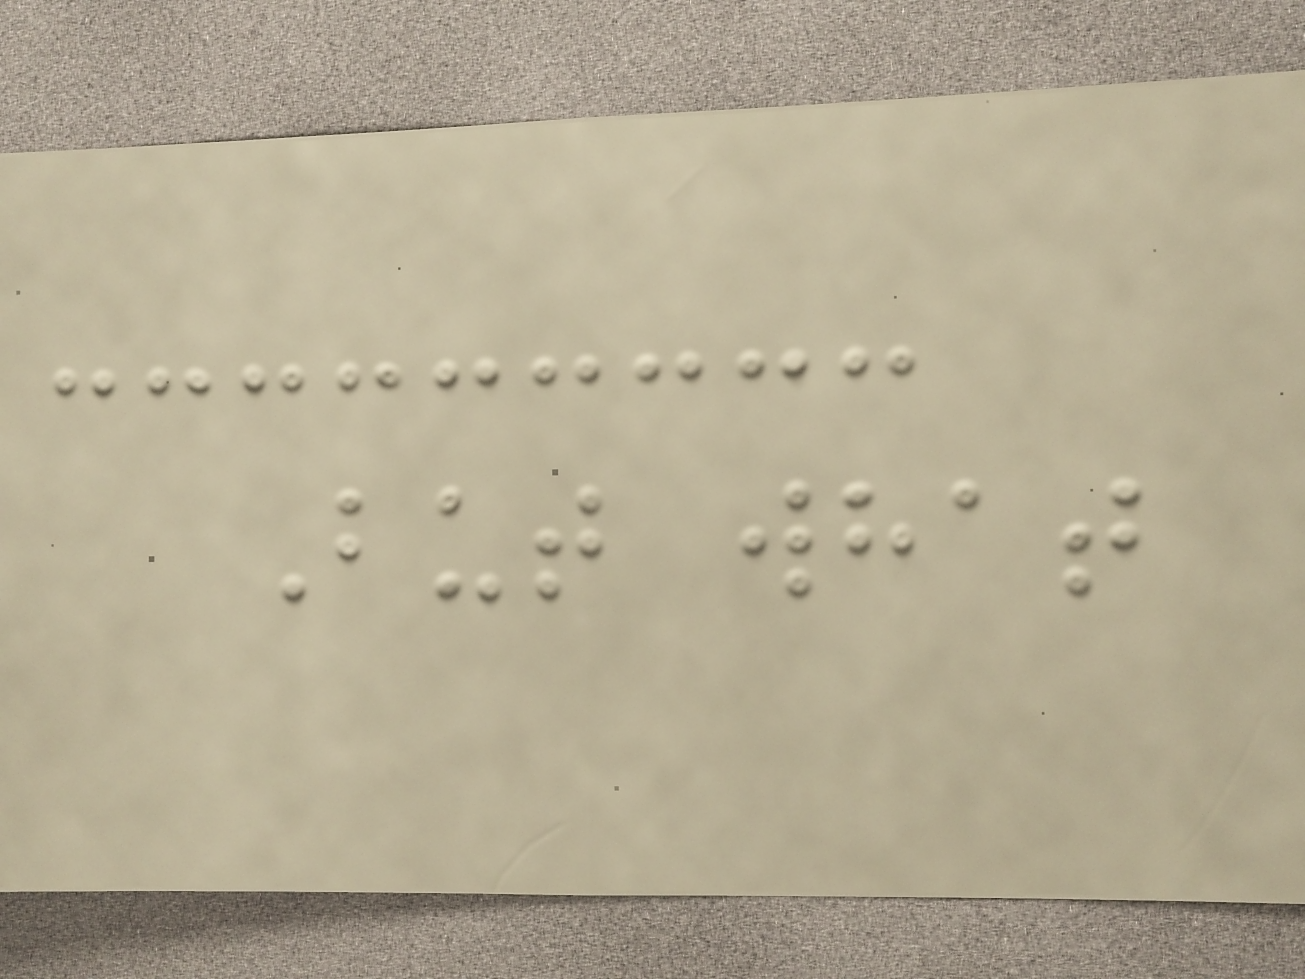But what
